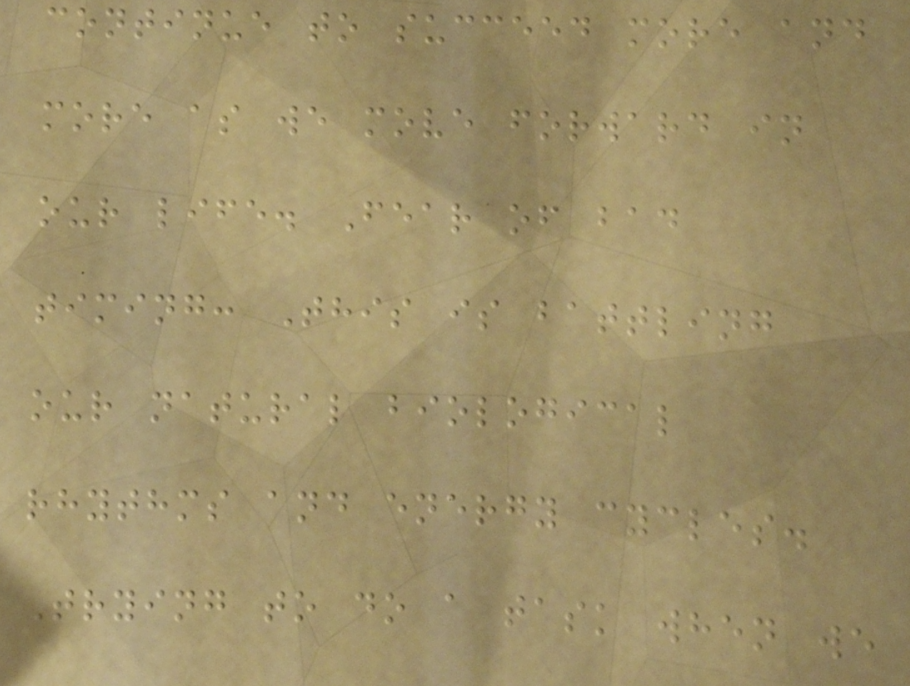continue to succeed more and
more as we move forward in
our life. Fear of bad
timing: This is battling
our natural biological
rhythms and energy cycles.
Trying to do a task when we
